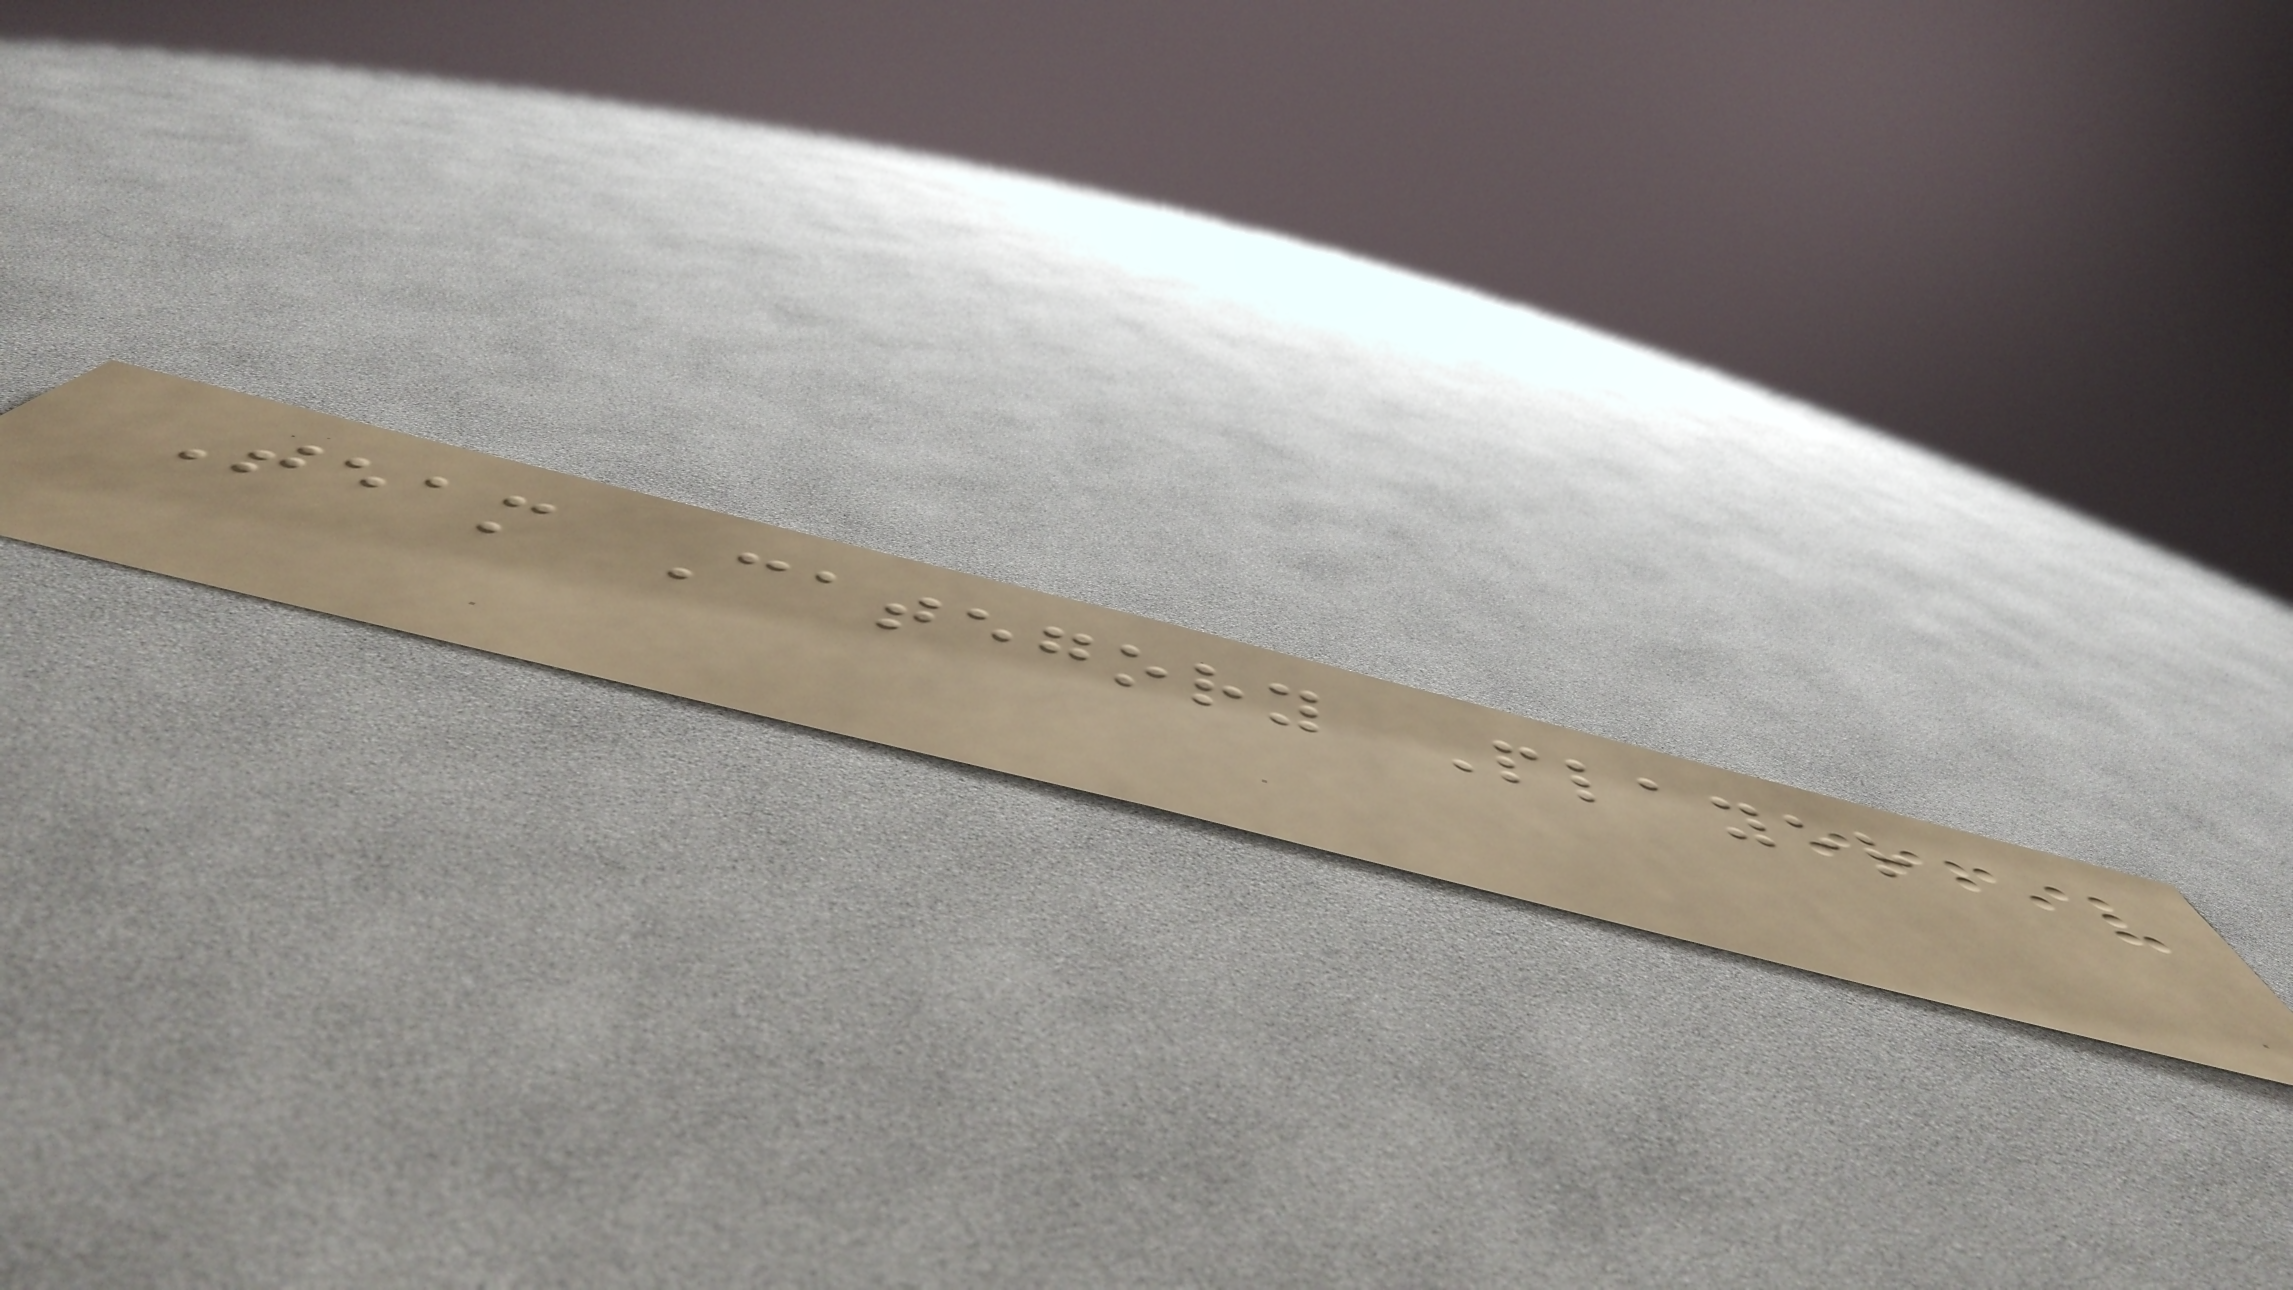Team Category Player
